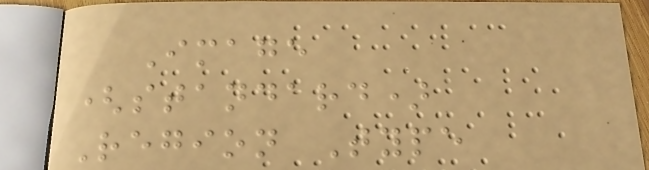Image
(standard)
Region Type
